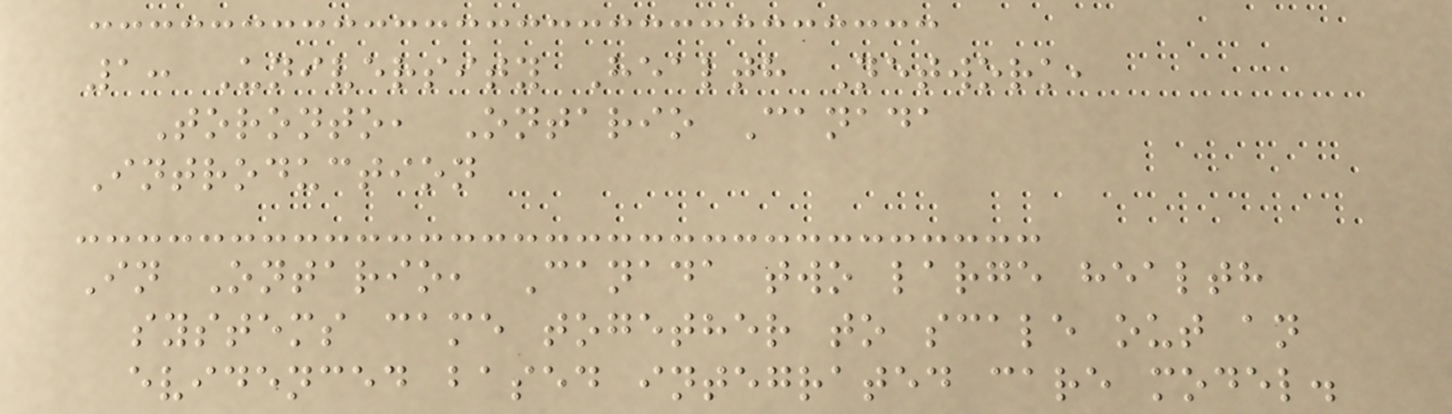1: University Health Network,
Toronto, Ontario Canada
Introduction
In Ontario, Canada two large health
systems came together to scale out an
evidenced based integrated care model.
